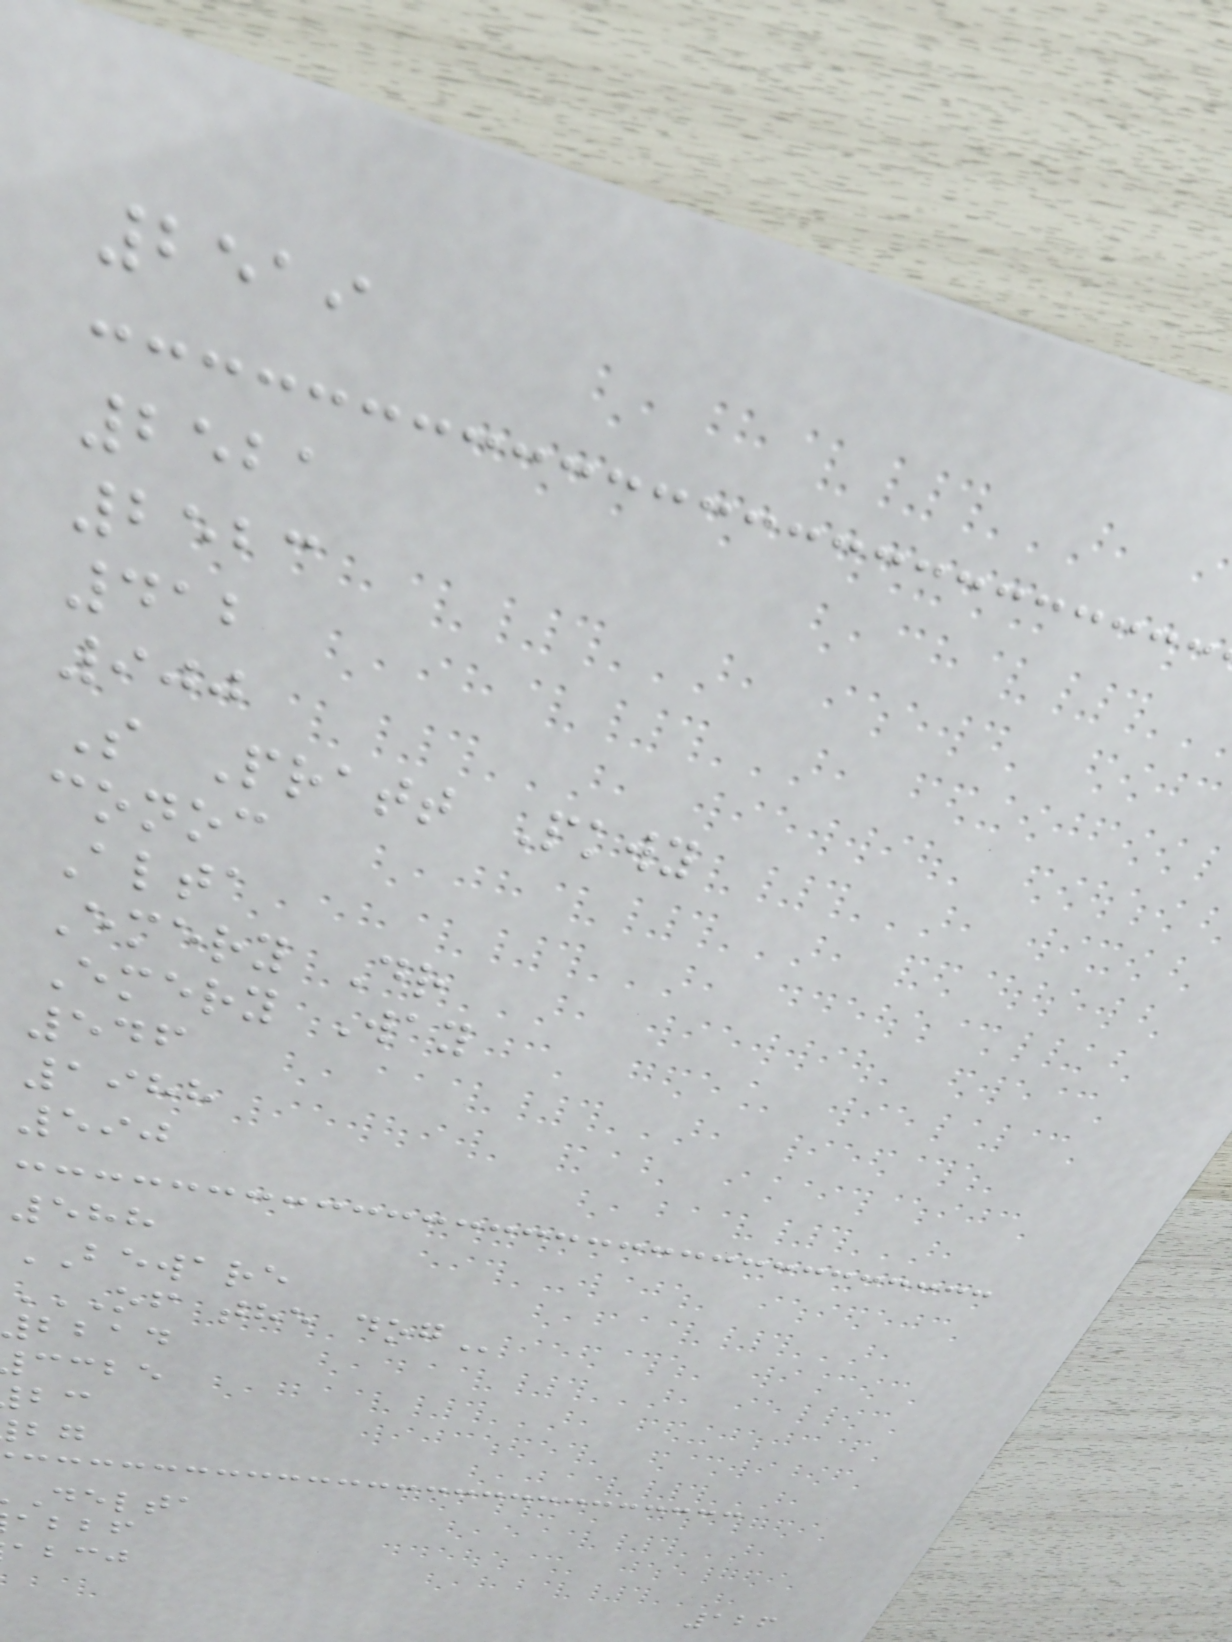2519
2521
2523
412
900
S Pratt Pkwy
conoc
Alta
Emery Dr
Emery Way
546
1988
590
588
BEWARE
OF THE DOG
bbad
ccbe
delta
abbf
abcj
126
